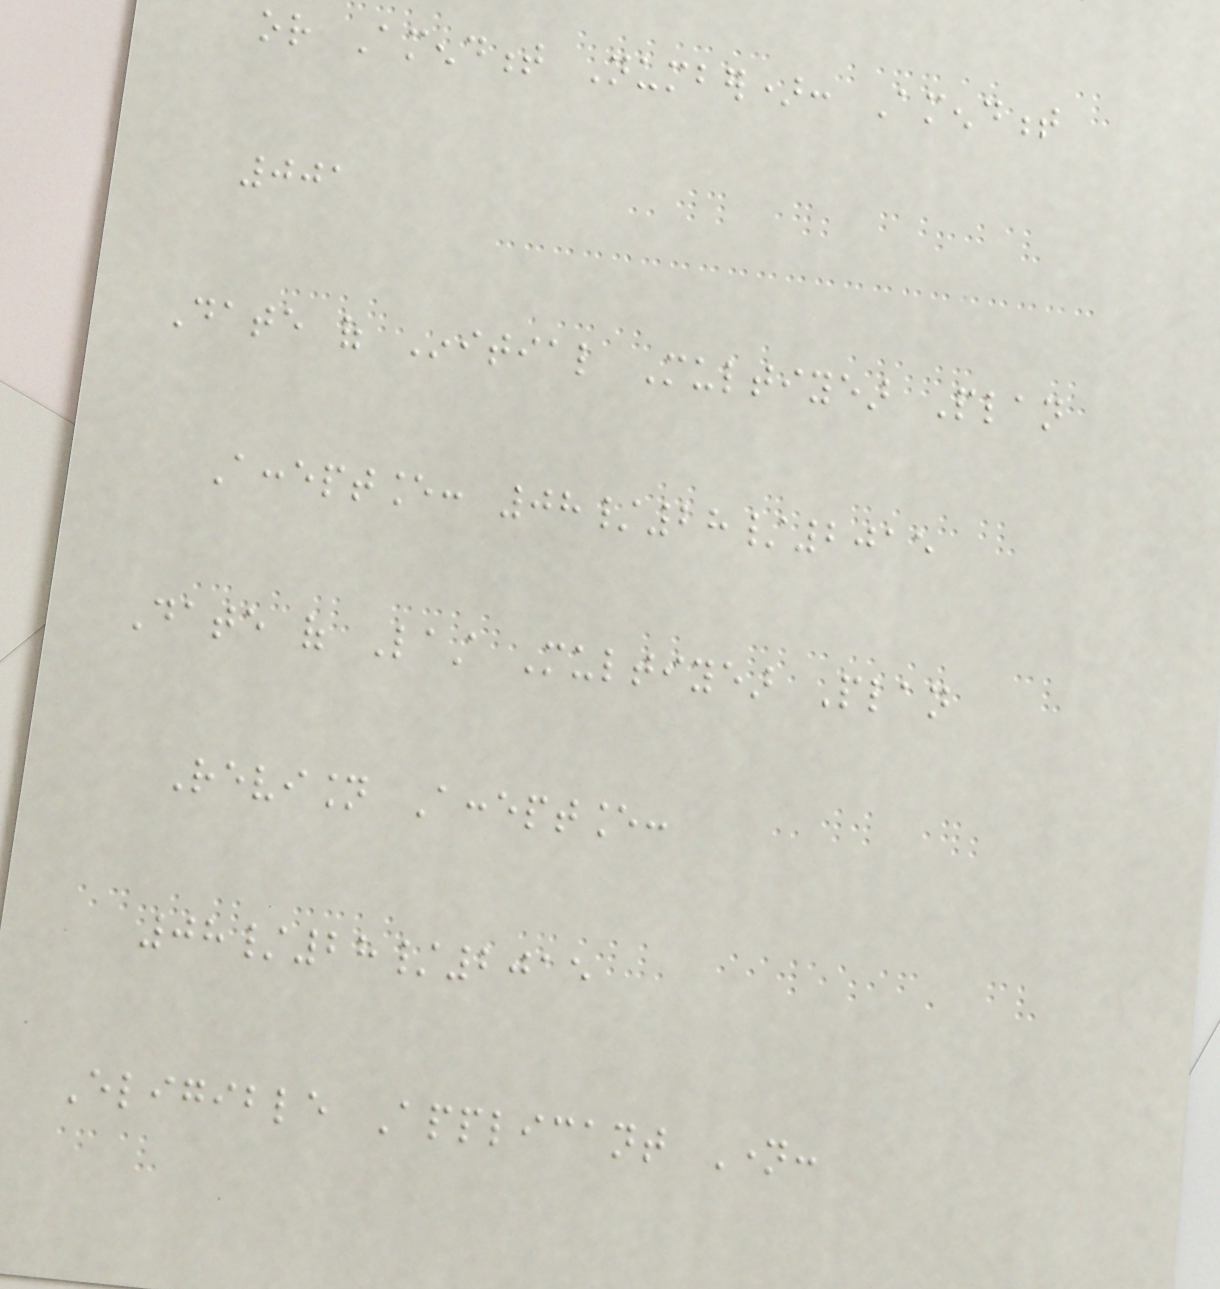or Amendment Number): Amendment
001
Date of Initial Multiyear Plan
Acceptance: 08/28/2015
Date of Last Multiyear Plan
Revision Acceptance:
08/28/2015
Eligible Applicant Name:
